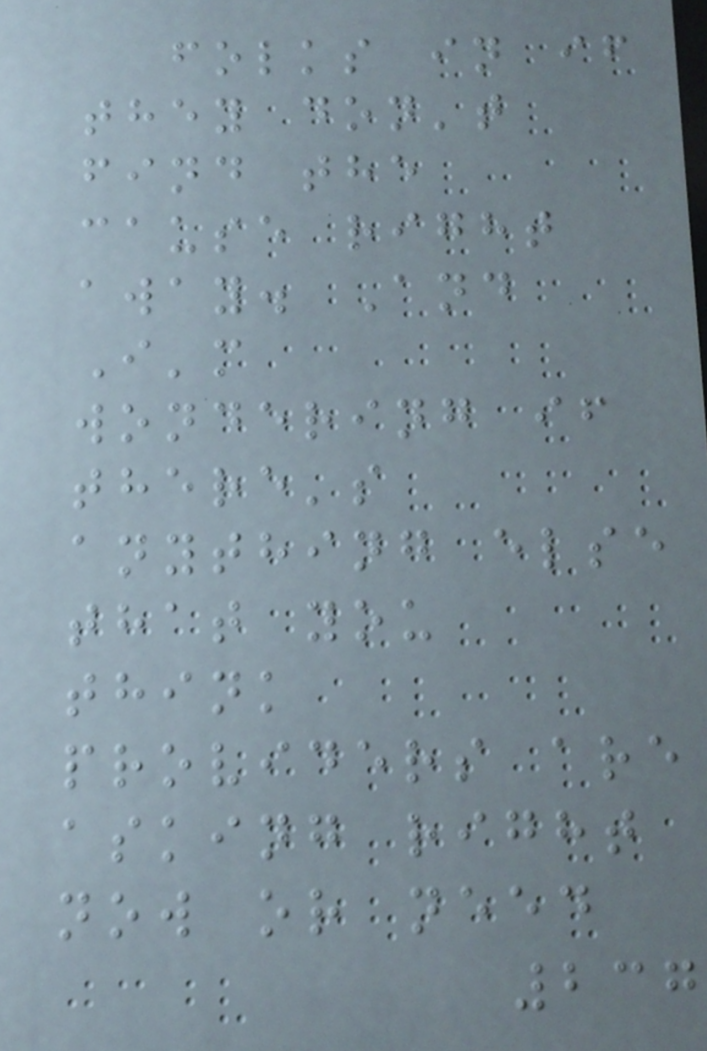folks in if
they don't
find the
cause right
away. And
I'm
wondering if
there's
anything else
that you
think
providers are
asking right
now or need
237
